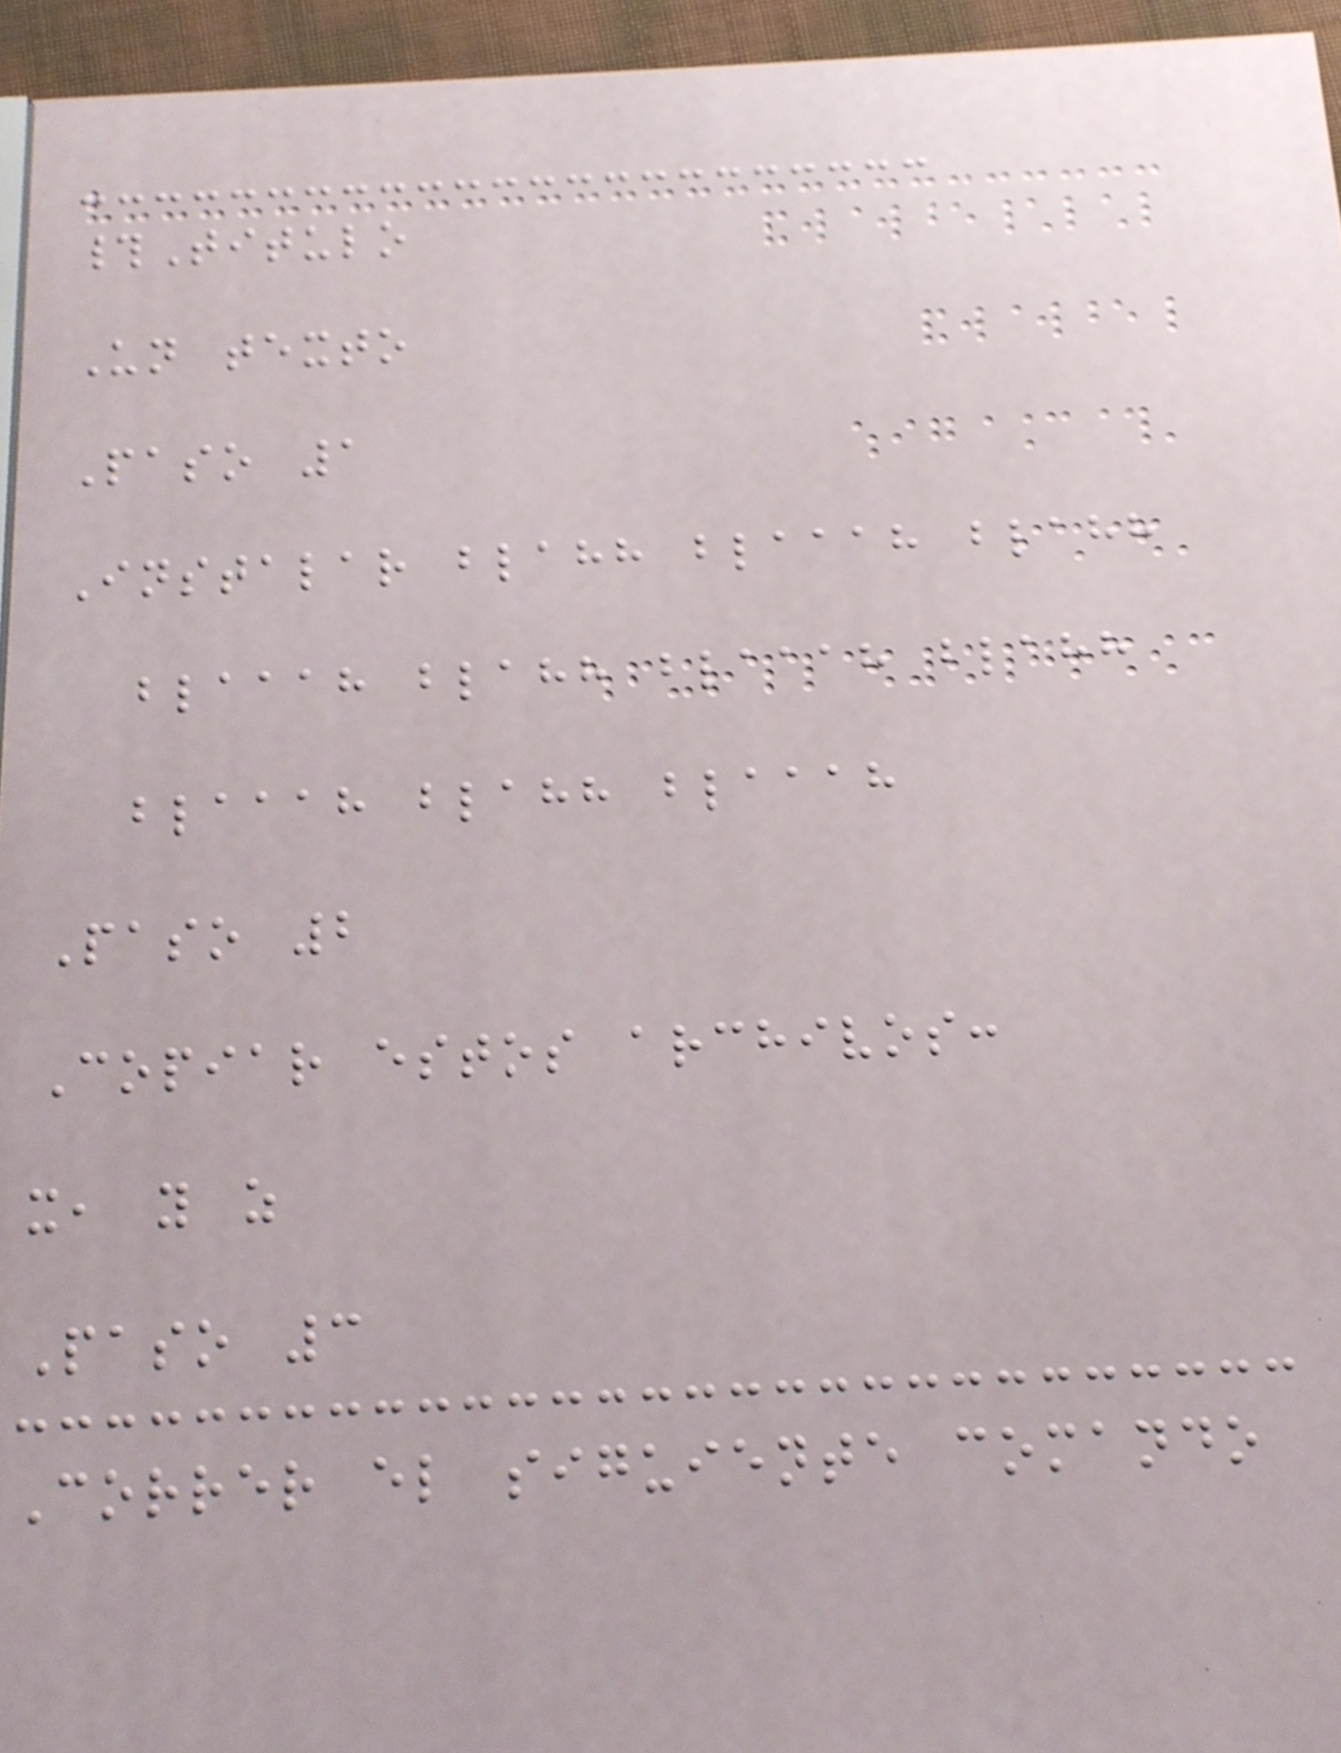#Titulo
Un texto
Paso 1
Instalar blahh blaaah blahh
blaaah blahh blaaah blahh
blaaah blahh blaaah
Paso 2
Copiar estos archivos:
x, y z
Paso 3
Correr el siguiente comando
